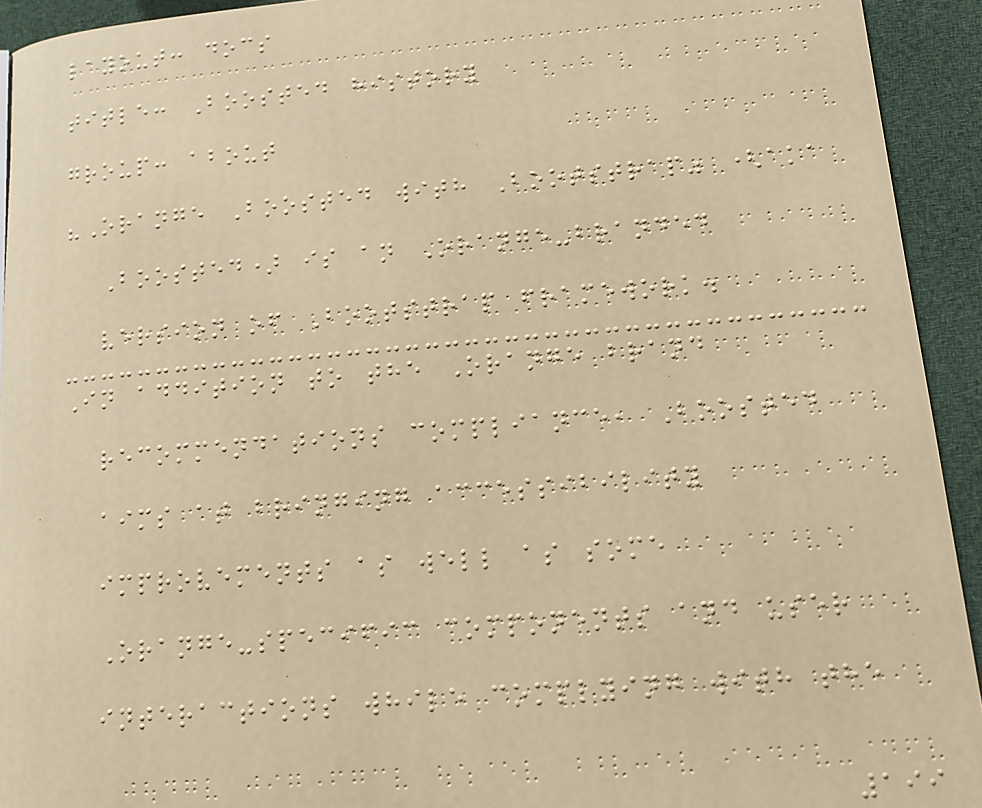layout: docs
title: Boosted history
group: about
"Orange Boosted with Bootstrap" (aka
Boosted) is an Orange-branded
version of Bootstrap framework.
In addition to the Orange brand
recommendations compliance, Boosted
aims at bringing accessibility
improvements as well as some
Orange-specific components and user
interactions while complying with the
199
